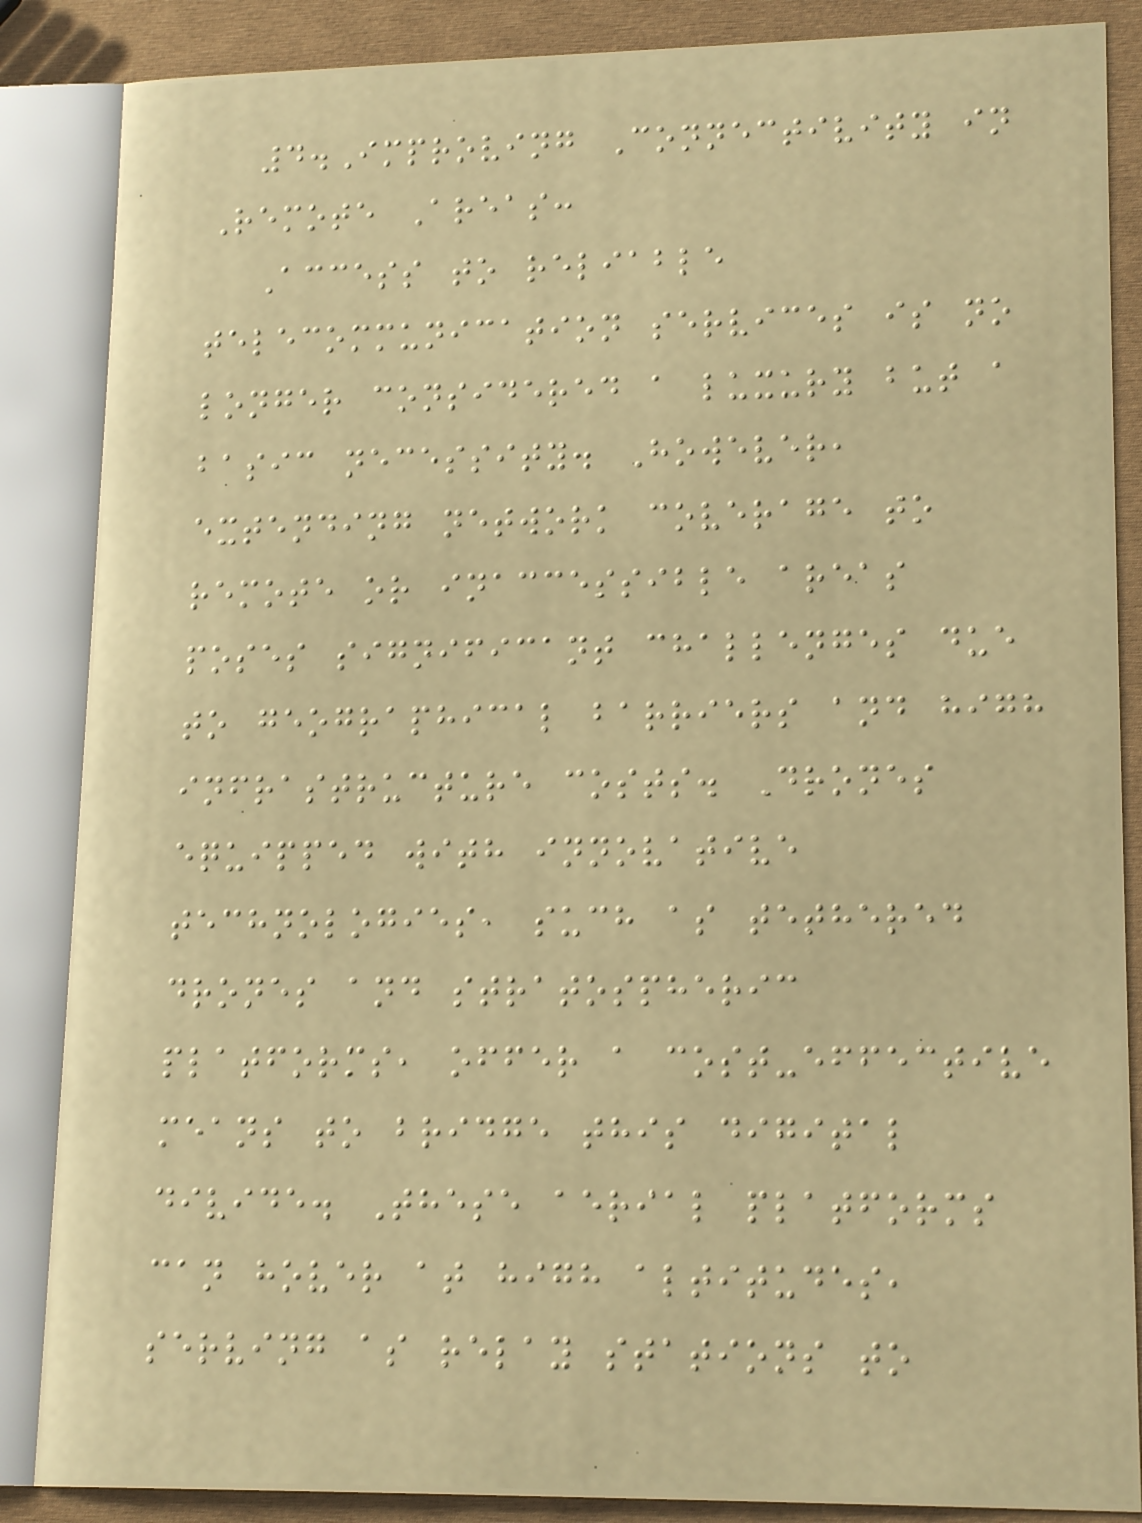4.Improving Connectivity in
Remote Areas:
Access to reliable
telecommunication services is no
longer considered a luxury but a
basic necessity. However,
extending network coverage to
remote or inaccessible areas
poses significant challenges due
to geographical barriers and high
infrastructure costs. Drones
equipped with innovative
technologies, such as tethered
drones and stratospheric
platforms, offer a cost-effective
means to bridge this digital
divide. These aerial platforms
can hover at high altitudes,
serving as relay stations to
